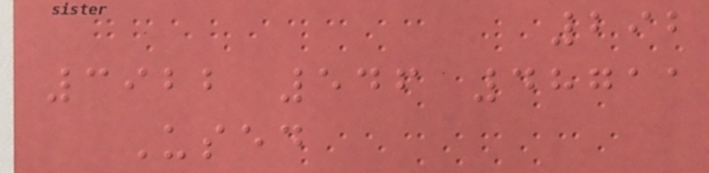292
3922 546 48711
Used
